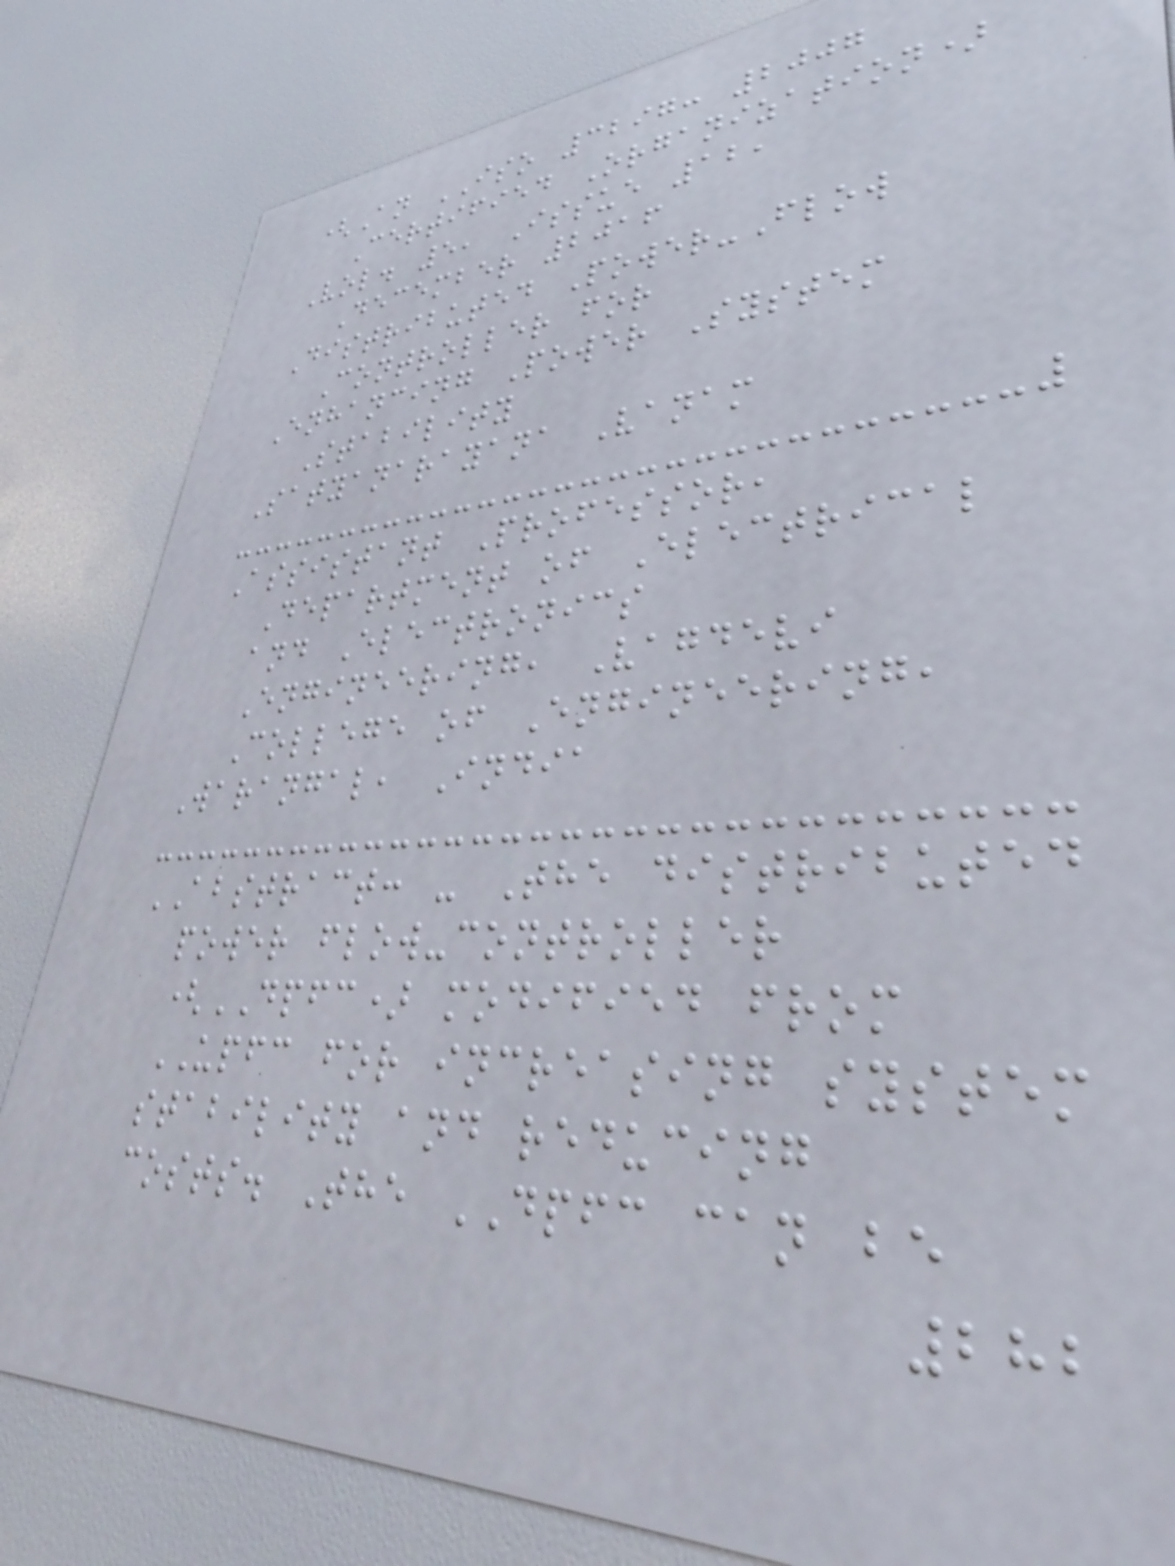(An ISO 3297: 2007
Certified Organization)
Vol. 5, Issue 12,
December 2016
Distributed Power-Flow
Controller for
Enhancing Power System
Stability
Satyanarayana Vanam
Assistant Professor,
Department of Electrical
and Electronics
Engineering, Vagdevi
College of Engineering,
Warangal, India
ABSTRACT: - The distributed
power flow-controller
(DPFC) modified from
UPFC for increasing system
stability and reducing
costs. The DPFC can be
282
